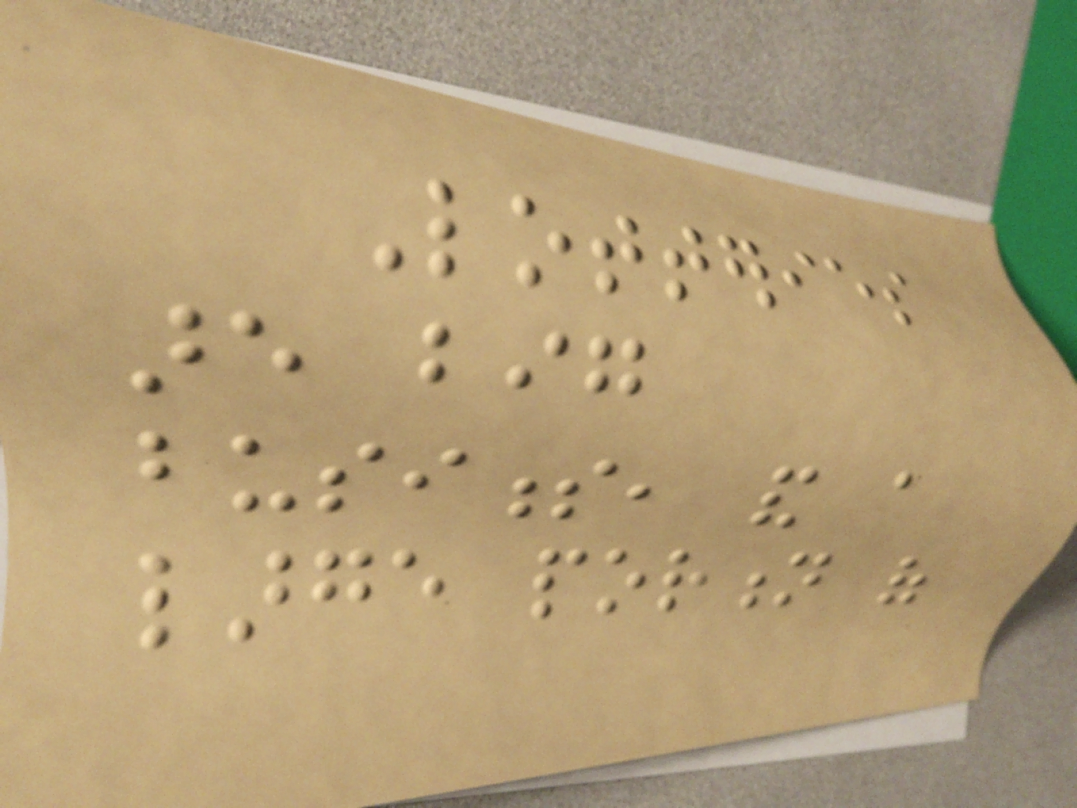Lotteries
are big
business, and a
large portion of
